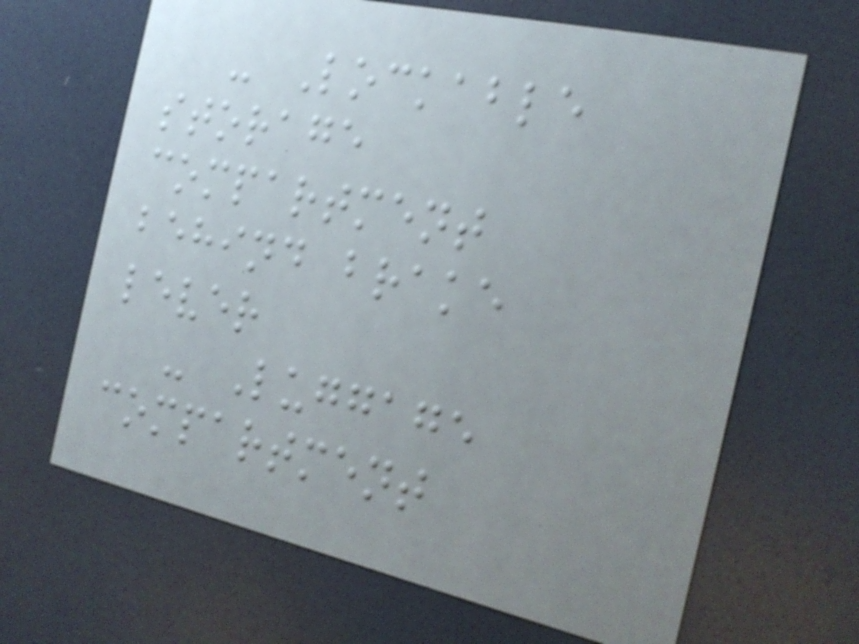- Lockable
storage
compartment
behind brake
lever
- Luggage
compartment
